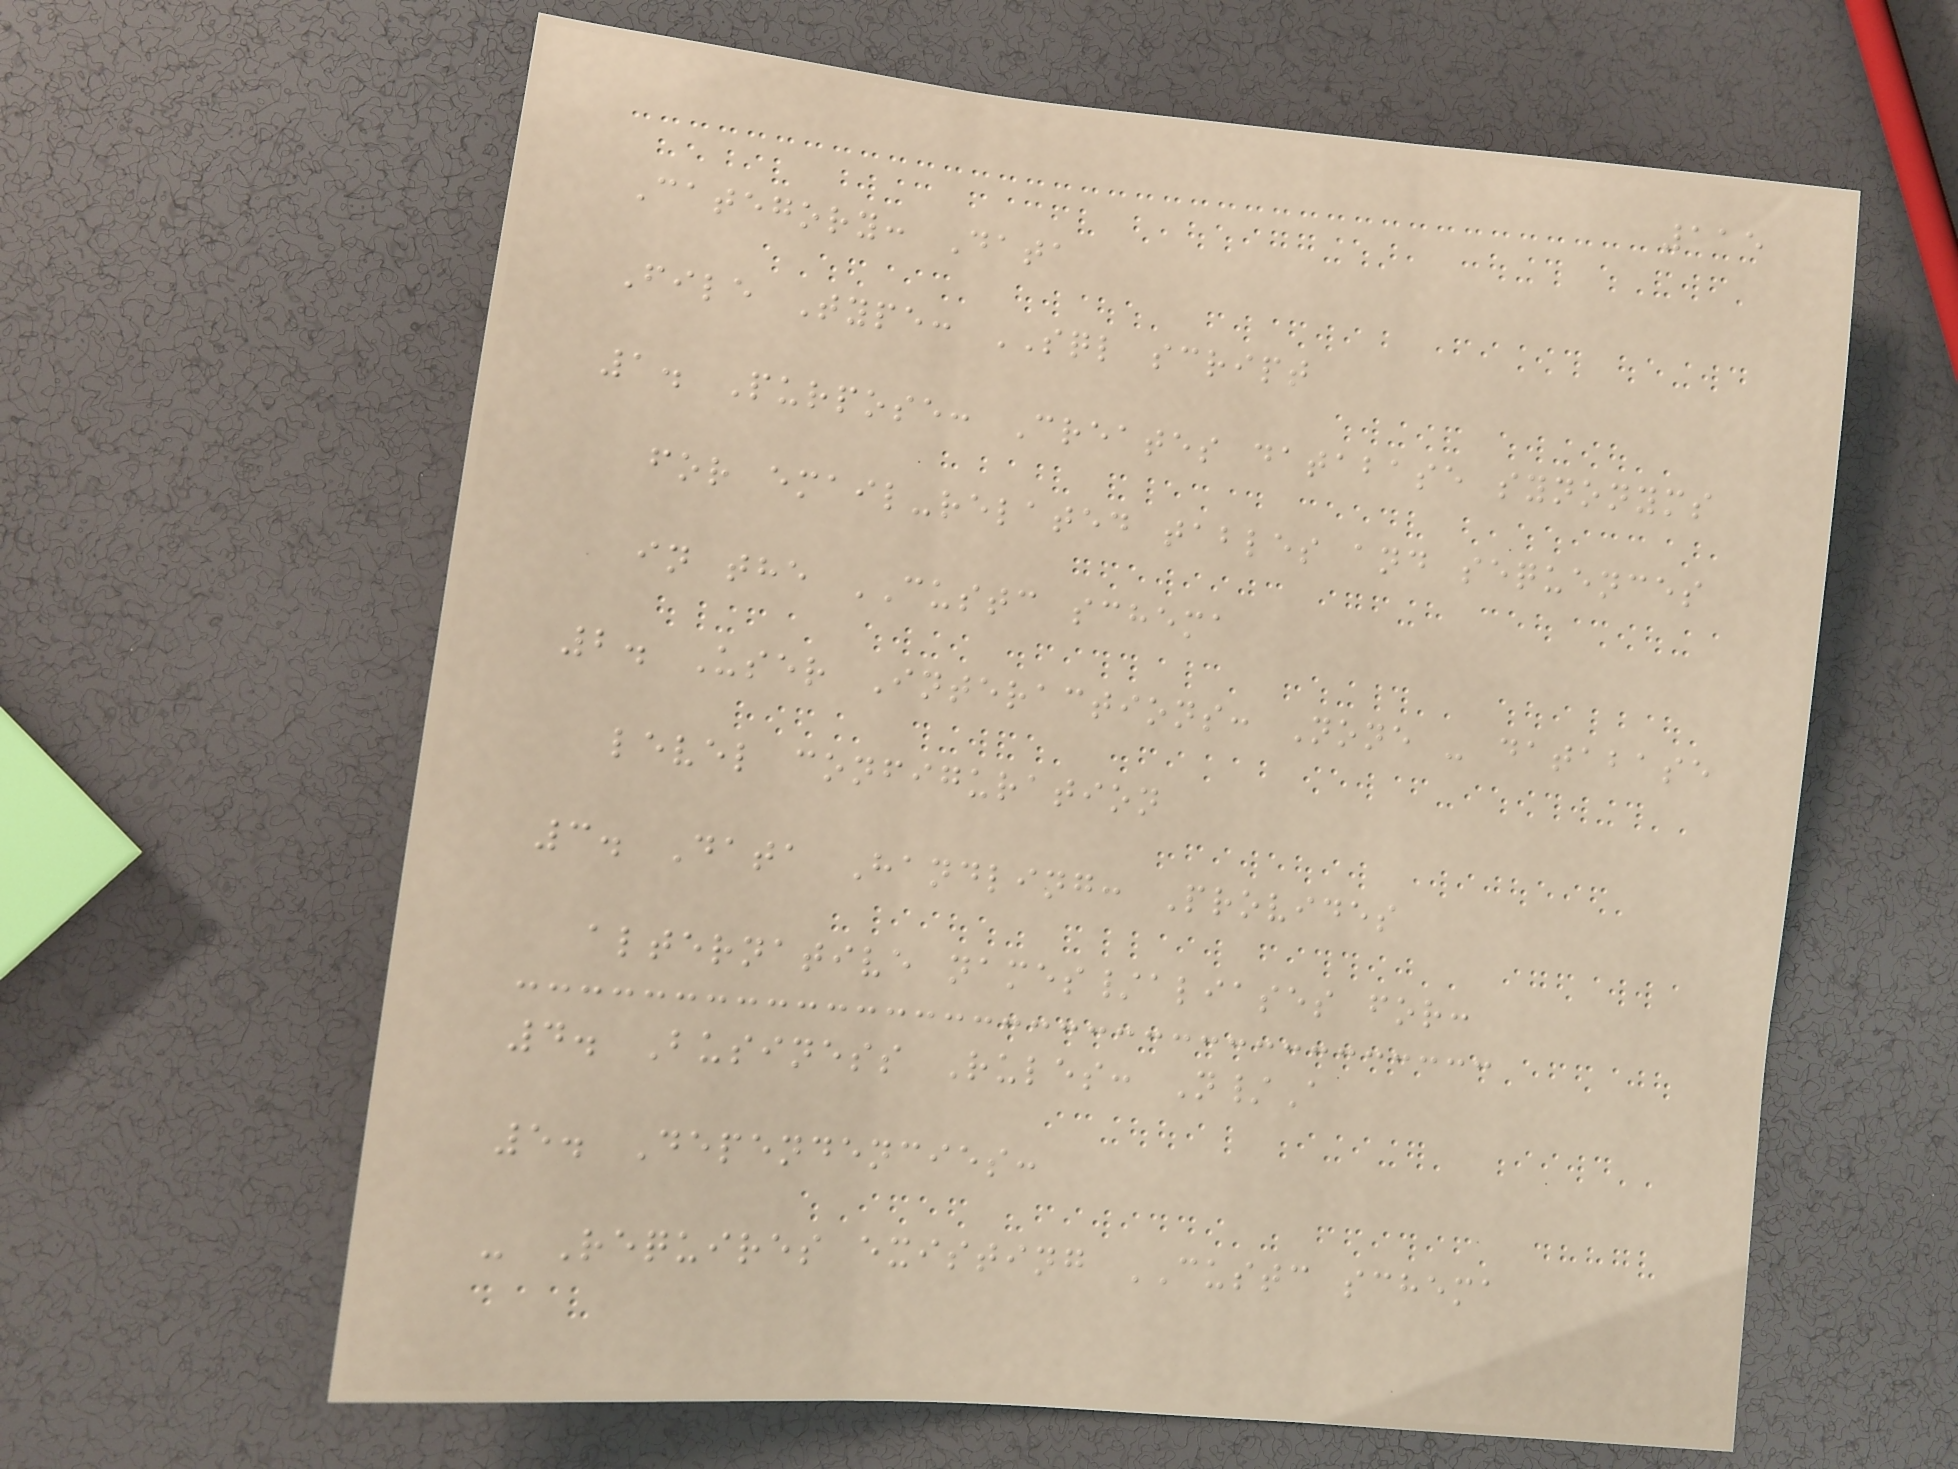115
Category: Data
File Type: SQL script
1. Purpose: Creates database synonyms
for email-related tables and sequences
in the CUSTC schema
2. User Interactions: None - database
level configuration
3. Data Handling: Provides
alternative names/aliases for:
4. Business Rules: N/A
5. Dependencies:
- Requires existing CUSTC schema
